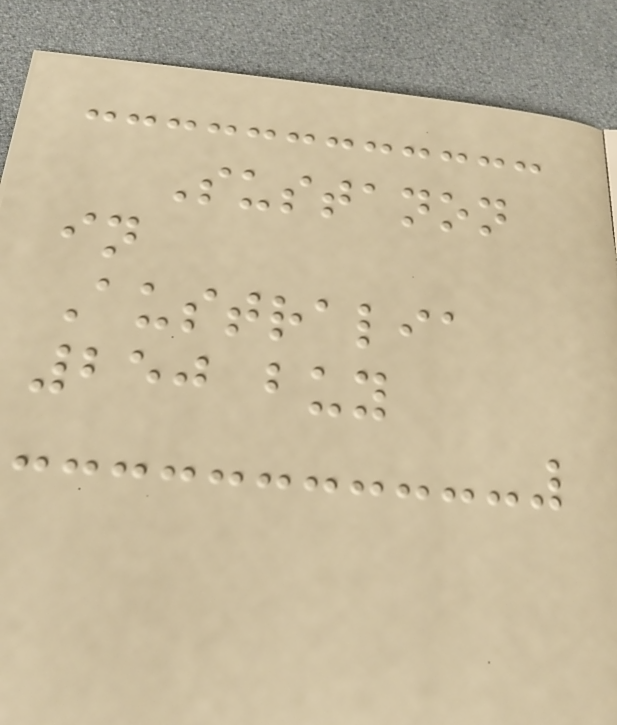Sustanon
in
Australia
250 buy
